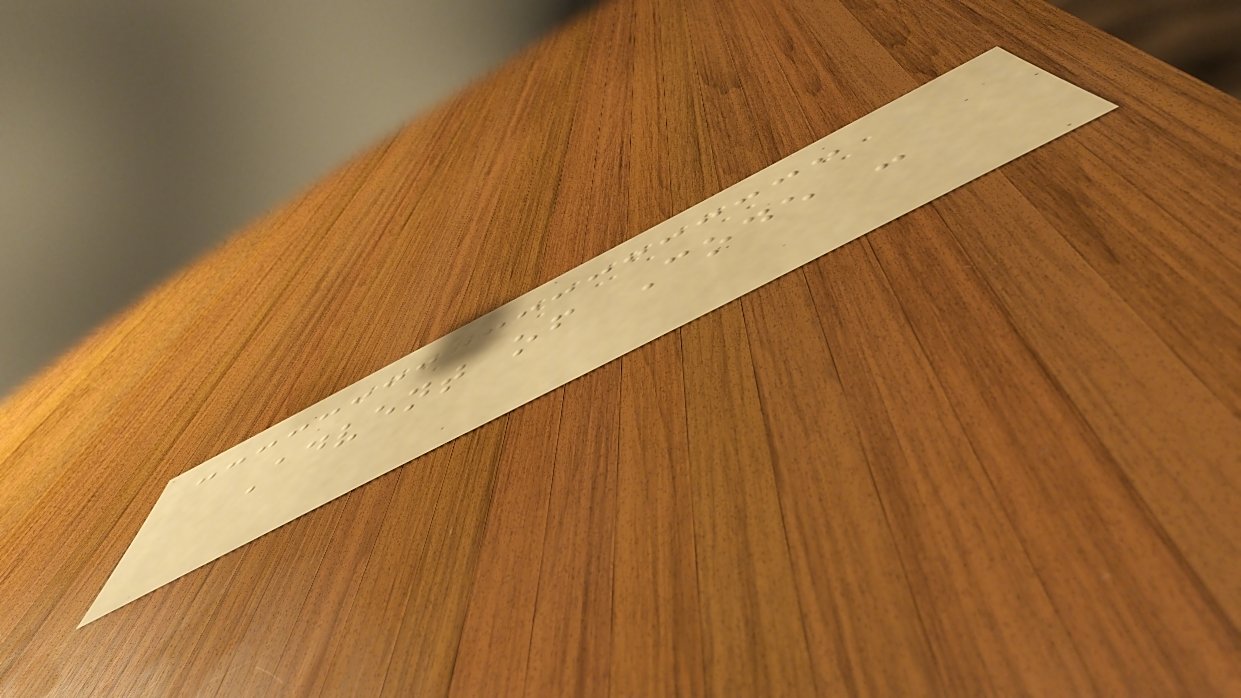Advent of Code -
